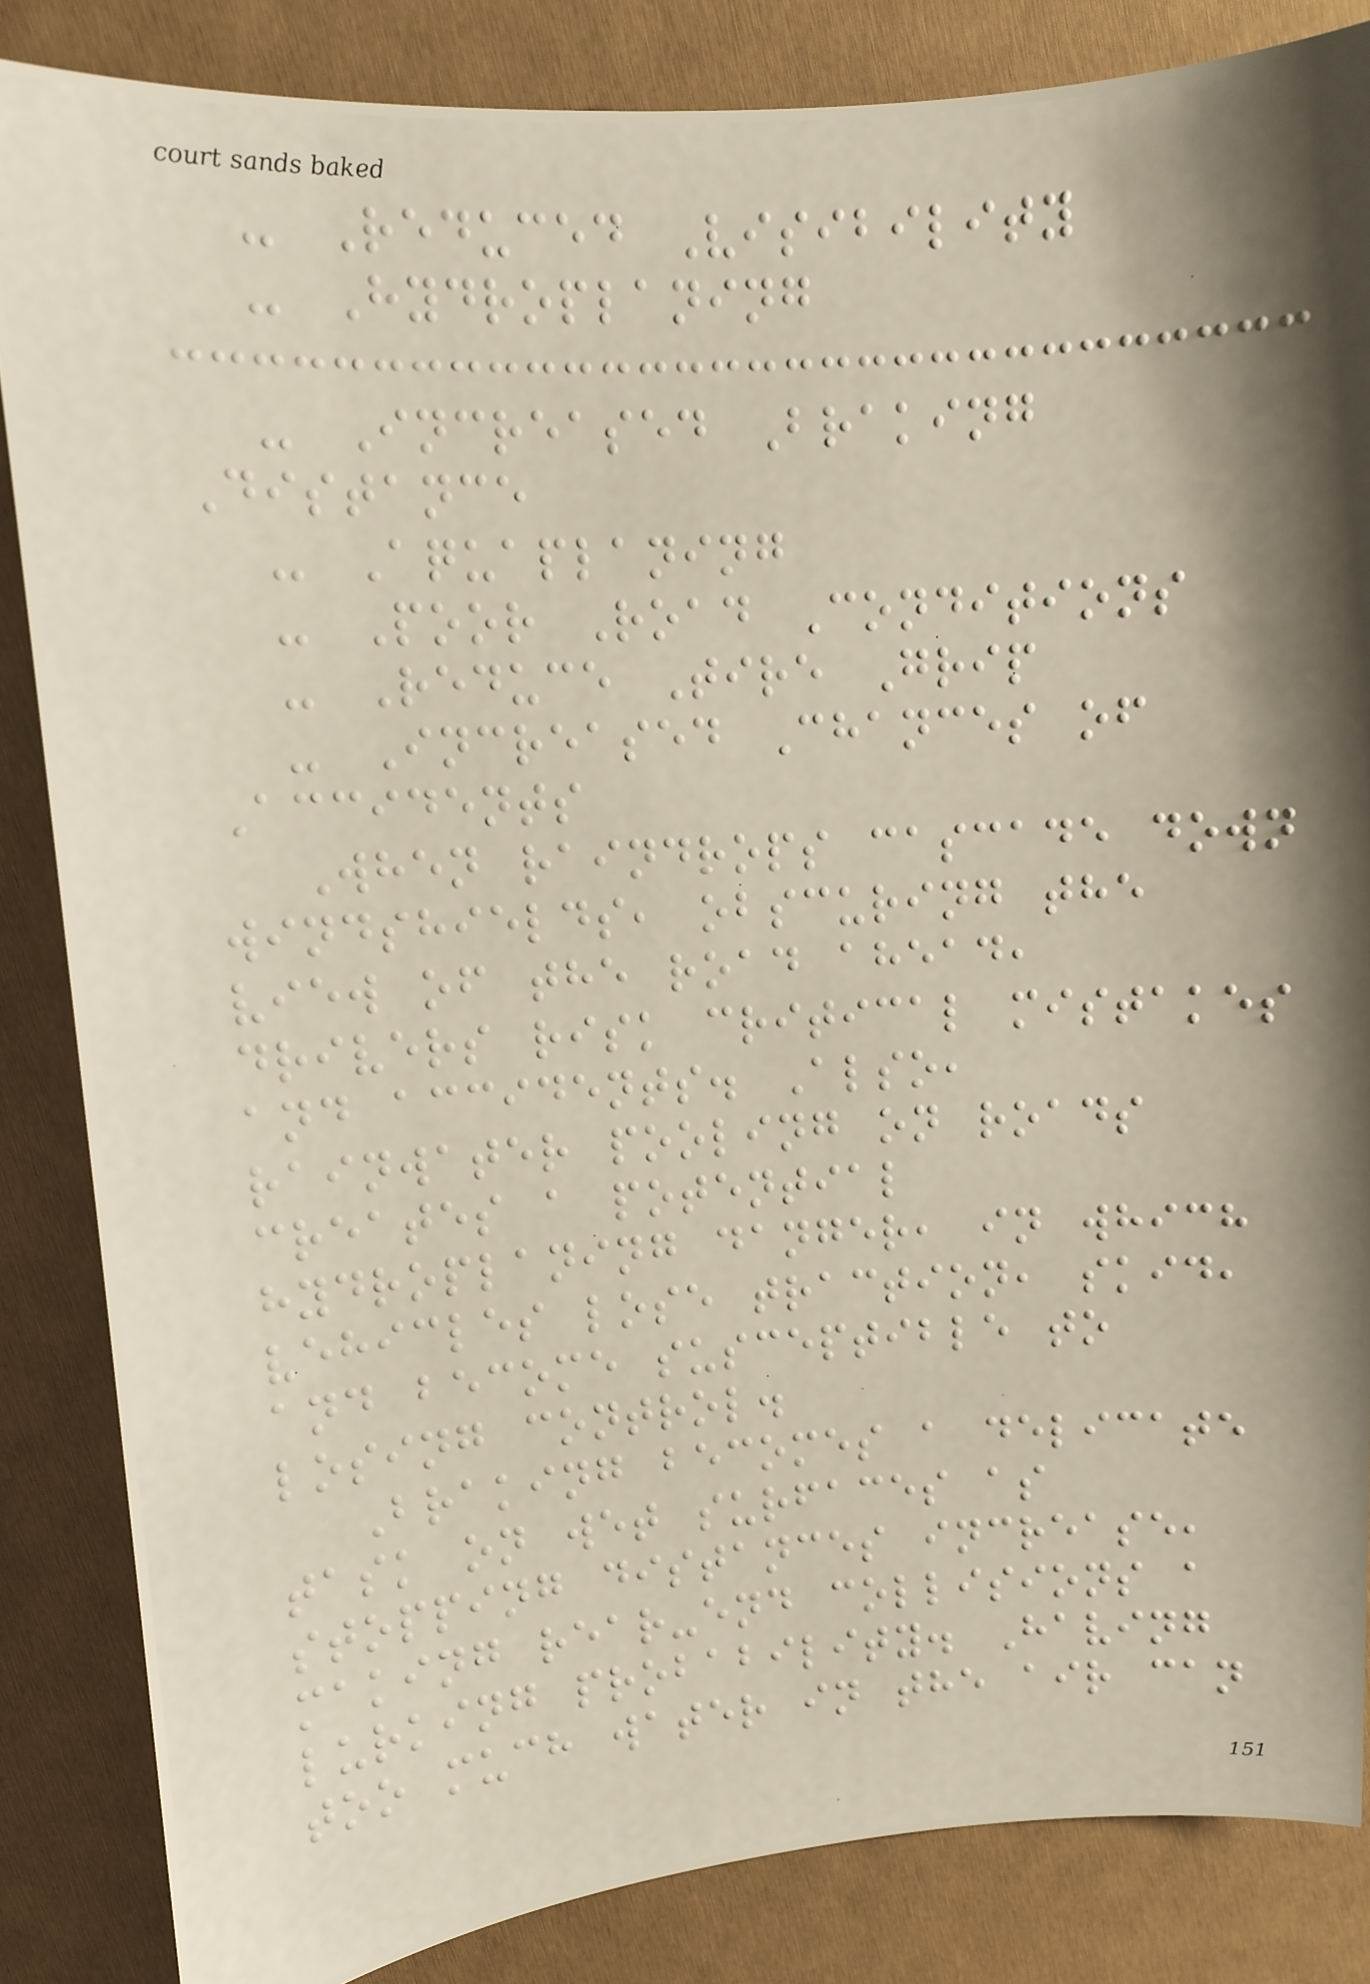- Reduced Visibility
- Hydroplaning
- Increased Braking
Distance
- Aquaplaning
- Poor Road Conditions
- Reduce Tire Grip
- Increased Chances of
Accidents
When raindrops cascade down
windshields, obscuring the
view of the road ahead,
drivers risk critical mistakes
and accidents. Also,
rainwater pooling on roads
creates a potential
hydroplaning danger, in which
vehicles lose traction, skid,
and become susceptible to
losing control.
Braking becomes a delicate
task on wet surfaces as
stopping distances increase,
making rear-end collisions a
lurking probability. Having
too much water in the air can
